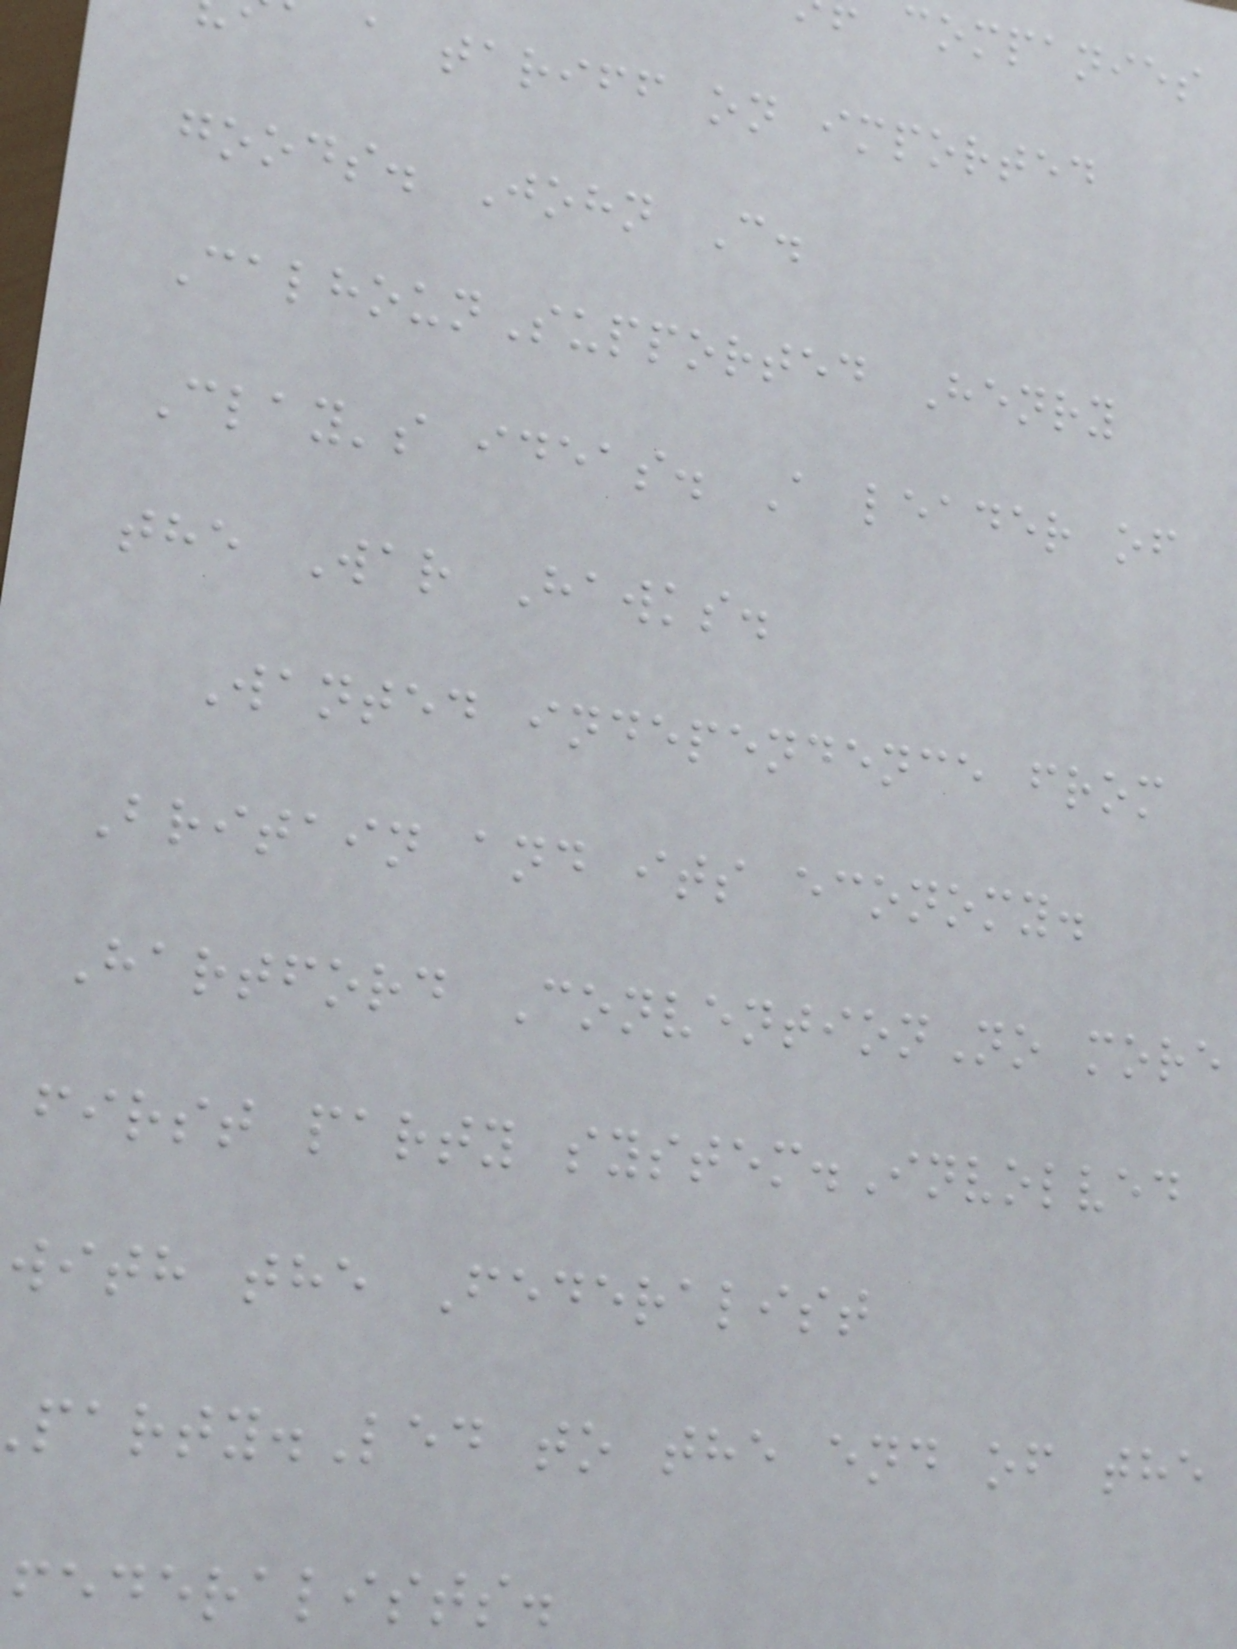companies
a tariff on imported
goods. John C.
CalhounSupported Henry
Clay's ideas. A leader of
the War Hawks.
Wanted independence from
Britain and its economy.
Hartford ConventionNo more
first party system.Involved
with the Federalist
arty.Led to the end of the
federalists.
